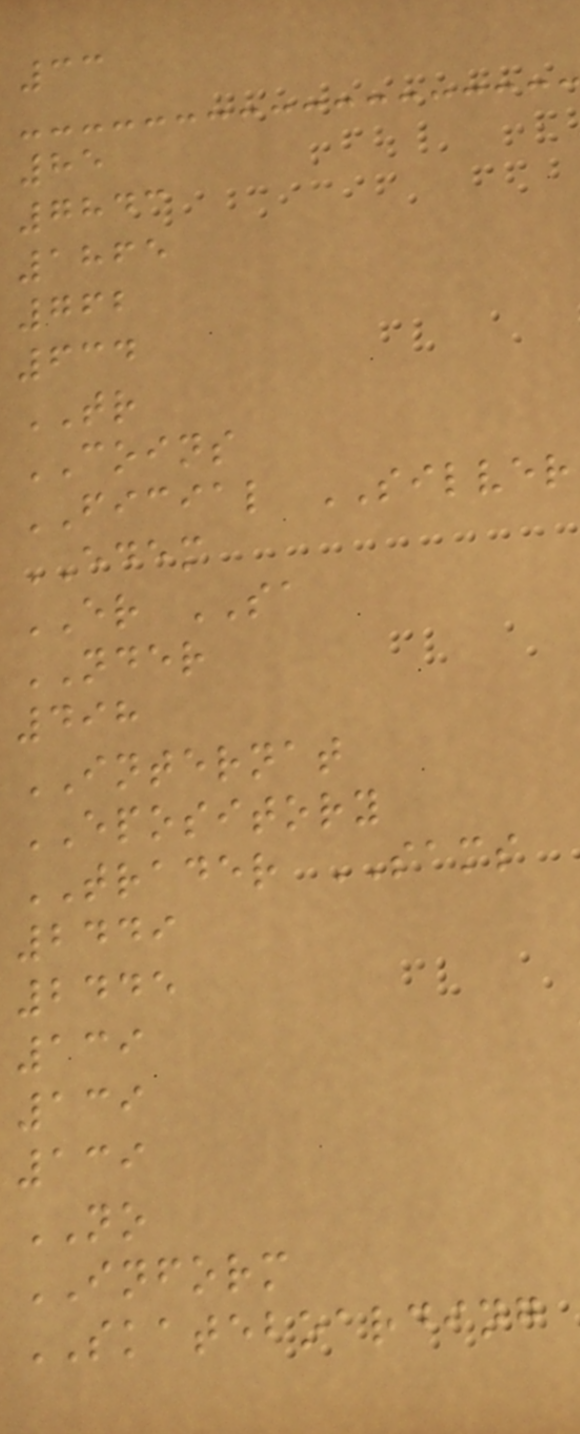33
85
7843
1865
762
634
TR
COINS
FICIAL SILVER
EDEM
ER SA
NDER
498
INTERNAT
EPOSITORY
TRADER SAMS
2449
2445
139
139
139
NO
INFORM
SKATEBOARDING
